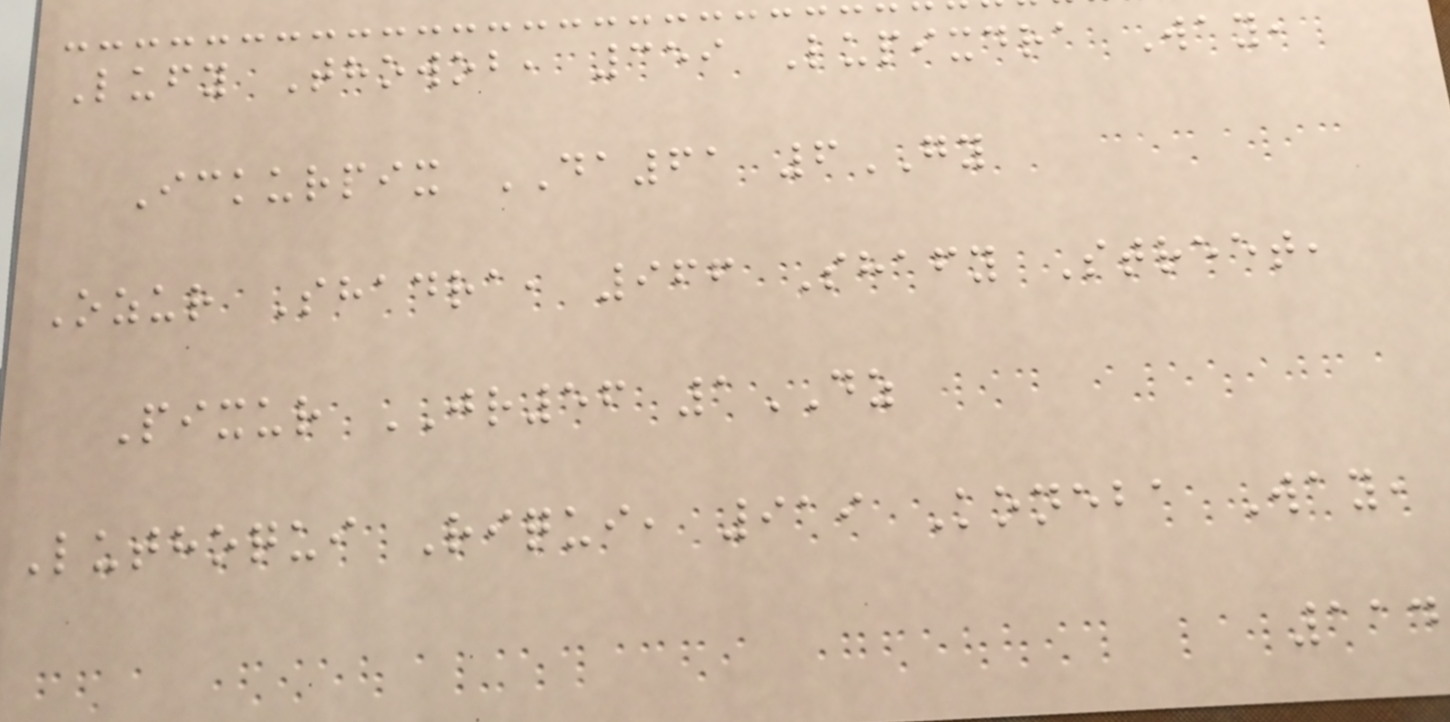Lufy Thowob, 359 Lupixdra Way,
Ickurpix DA61 6GY
Ozur Shadra, 966 Shafy Street,
Pixur JR56 1DZ
Luthoqui Riqui, 919 Koneba Way,
114
